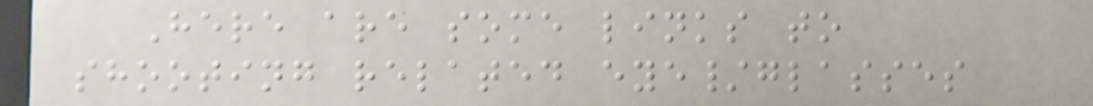Here are some links to
shooting related eye/glasses
